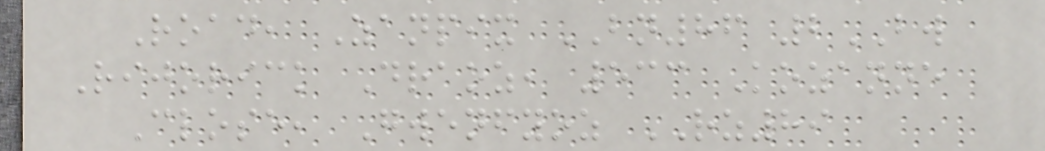Road, Zanpix BN86 2BW
Rijorick Draoz, 533 Kozanne
Close, Gwenfyoz RZ89
